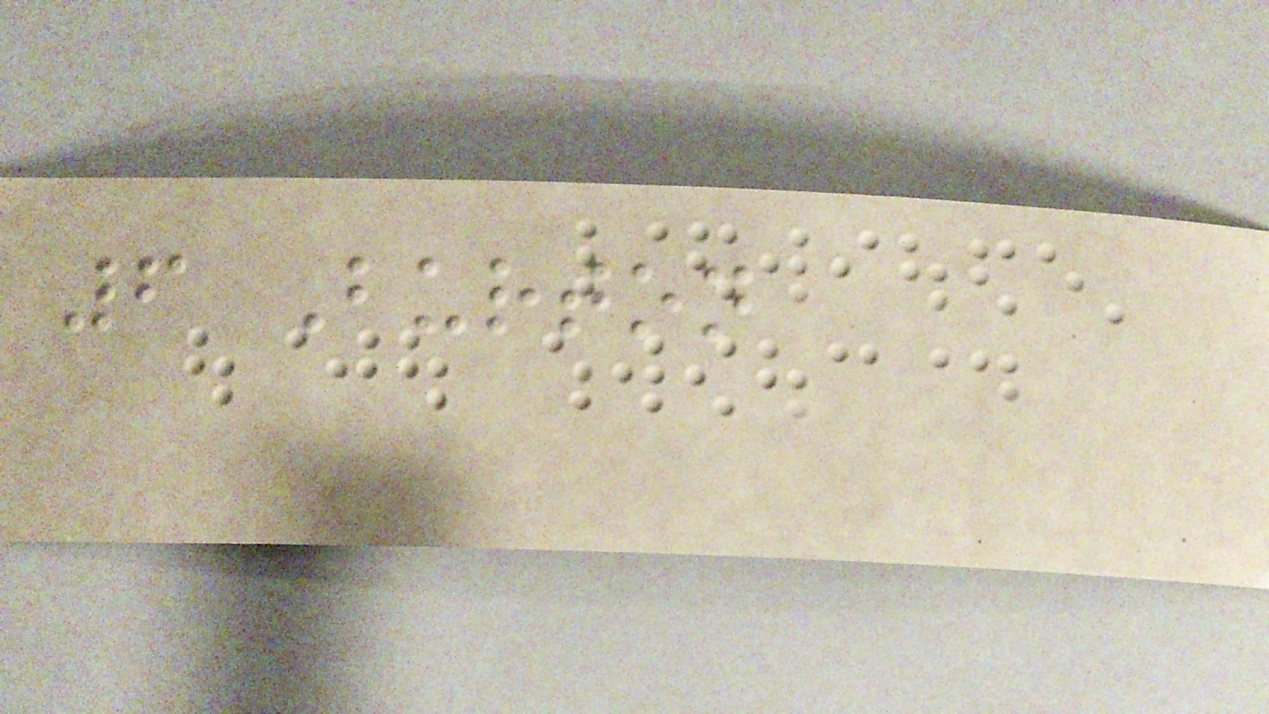6 Burton
